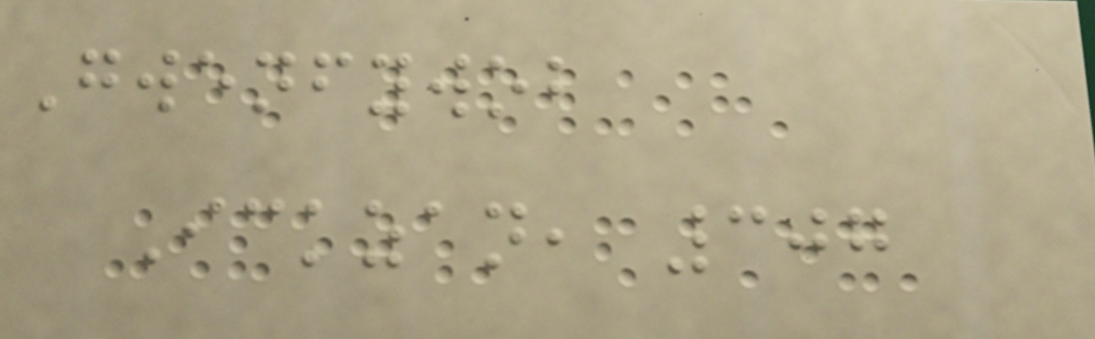Gwenfywob
Ickzan, 307
